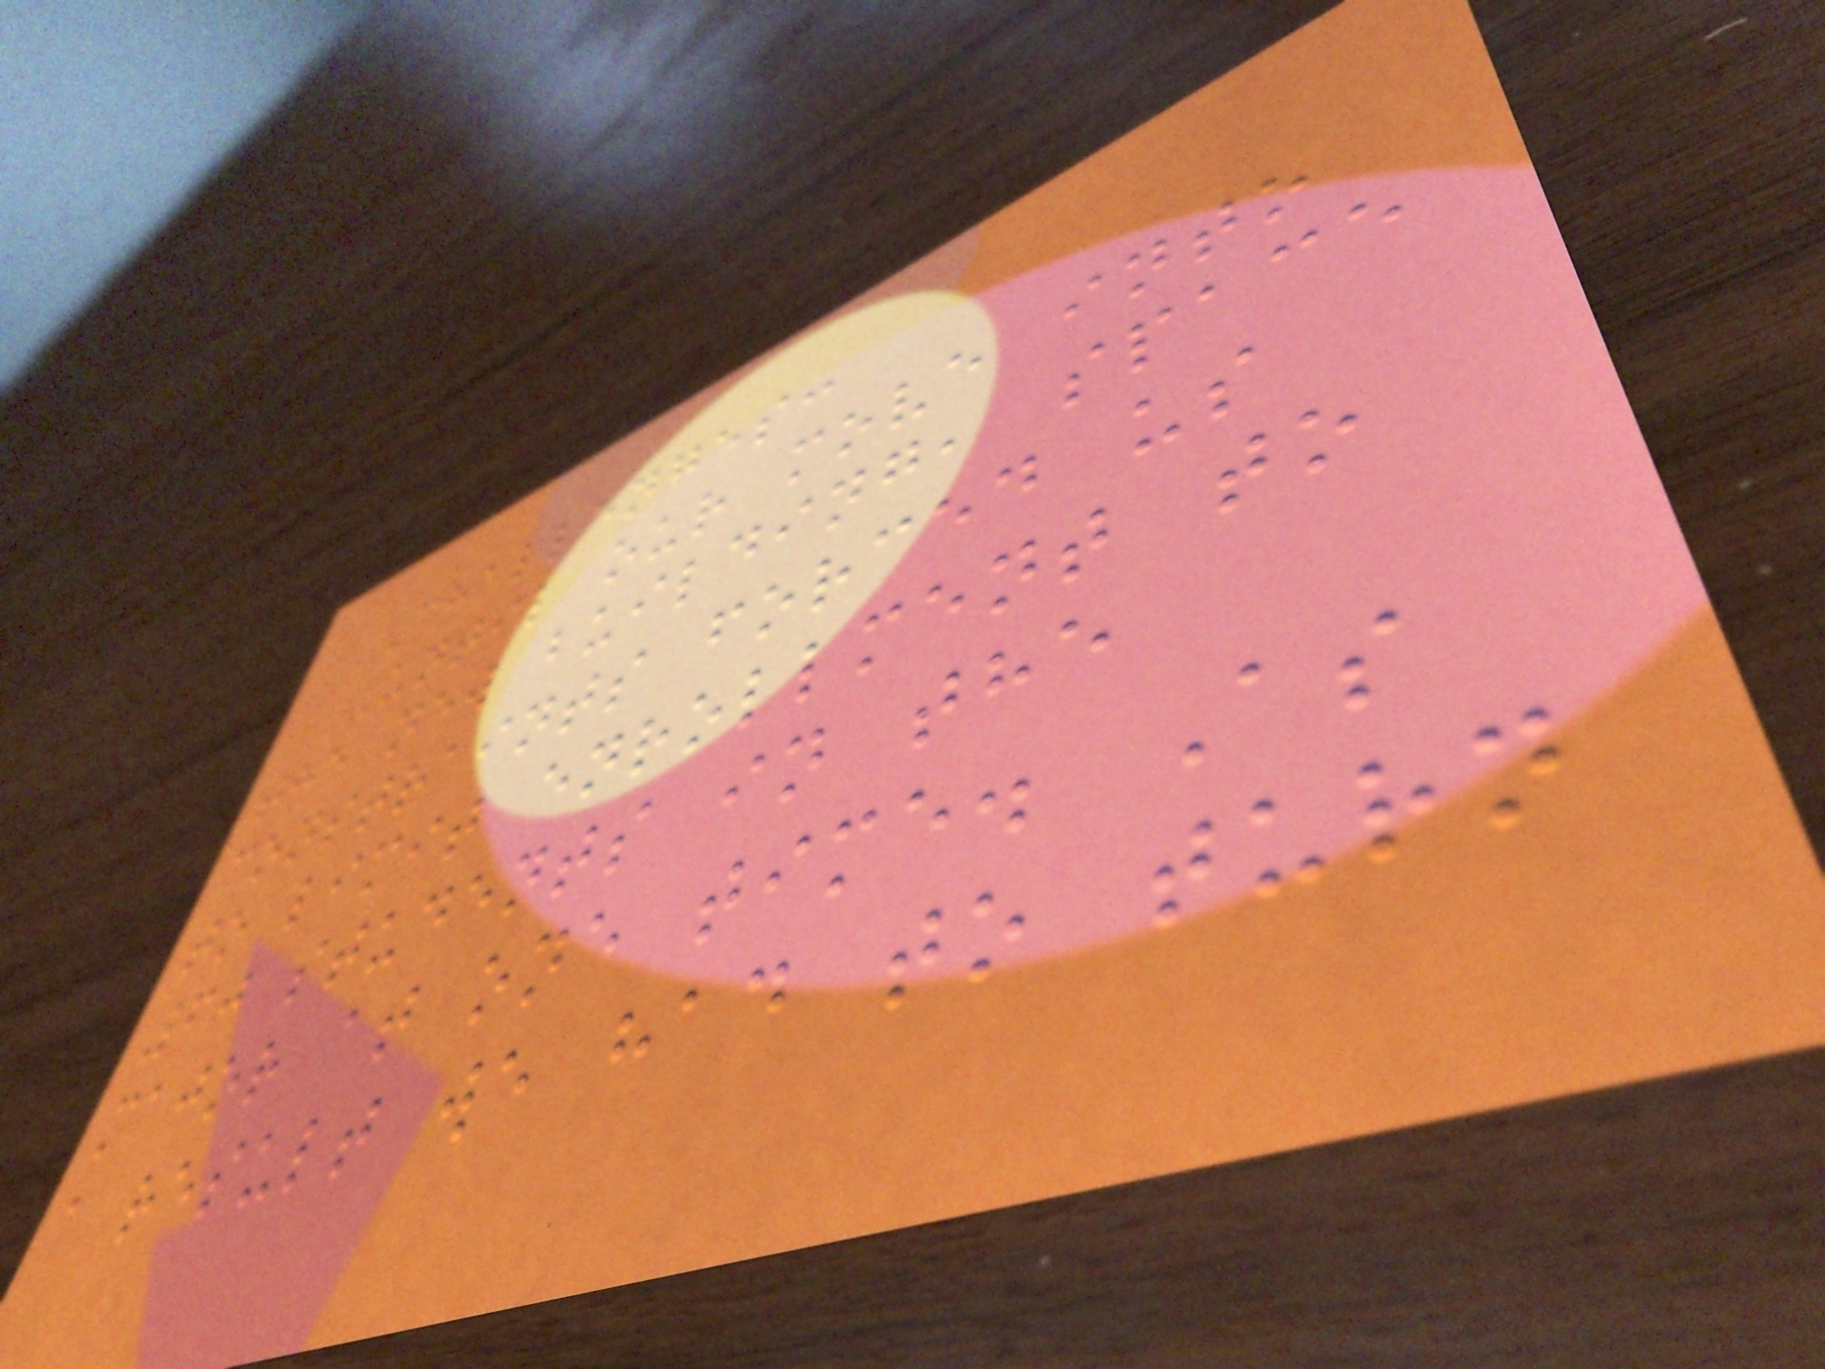Challenges:
Until our move into
the new building, space
constraints forced us
to limit enrollment to
60 students in the
major at one time. As
a result we had to turn
